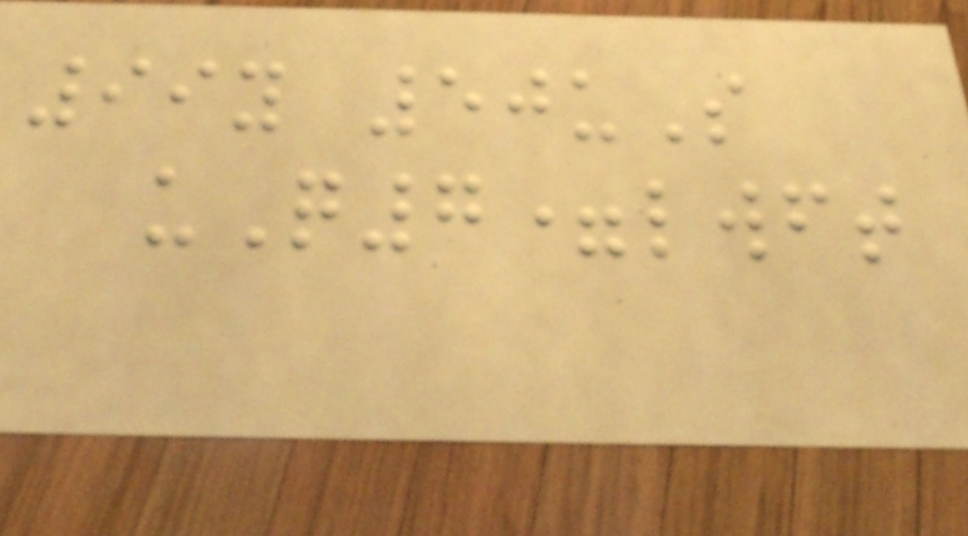99y 50uS
uQ7=lwft
